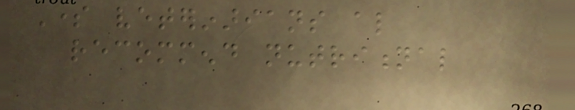Some veterinarians also
recommend nutritional
